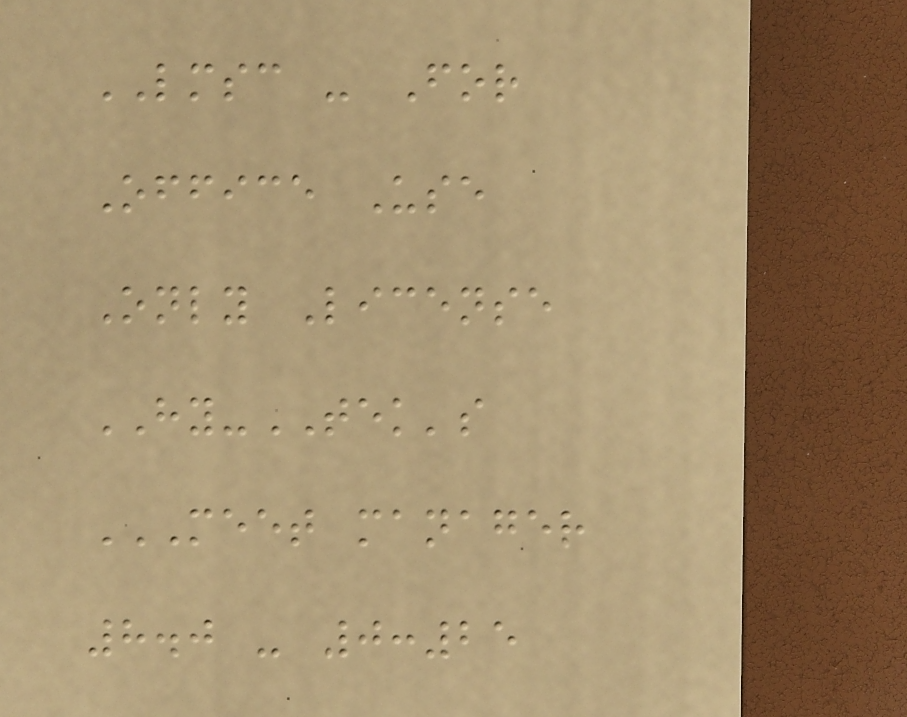LMSC - For
Office Use
Only License
HY-TEK's
MEET MANAGER
8.0 - 0:25
